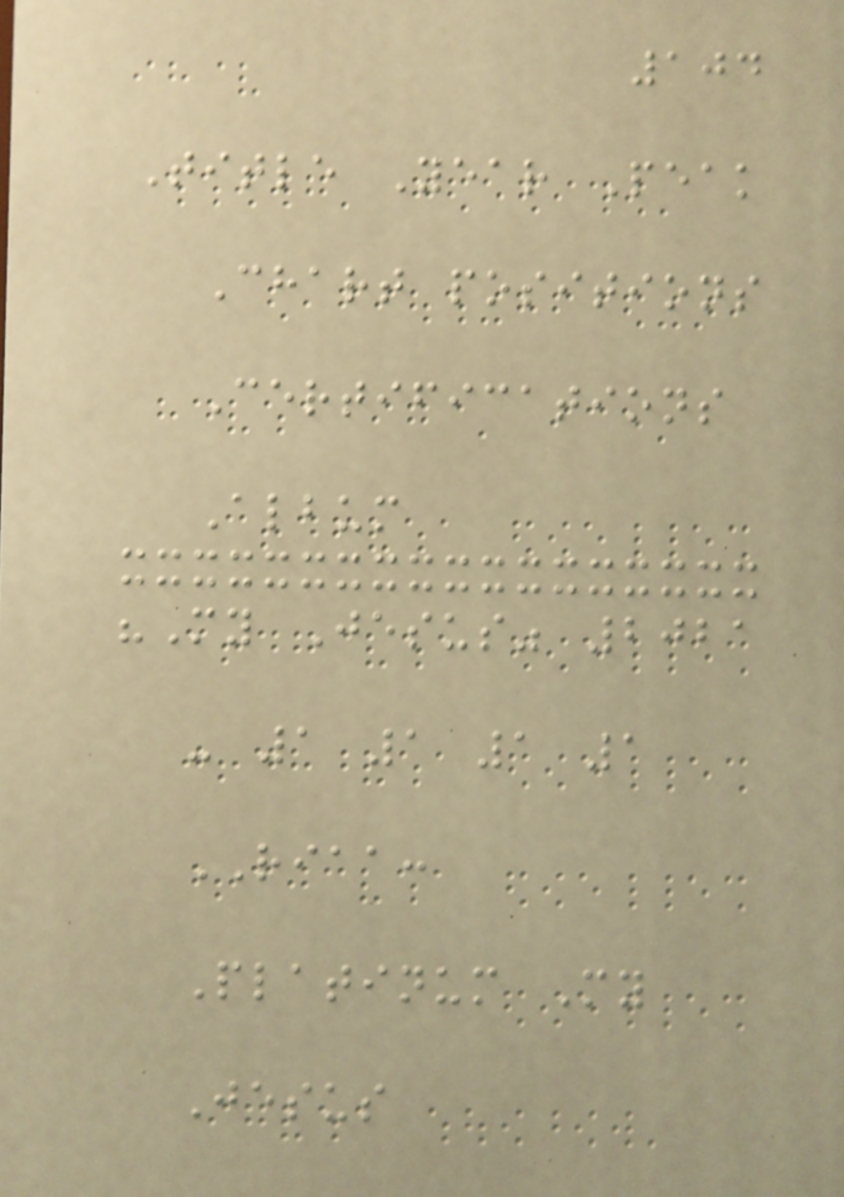104
Title Year Peak
Chart positions
Certifications
Album
"My Jesus" 2021
- 1 1 1 1
RIAA:
Platinum My
Jesus
